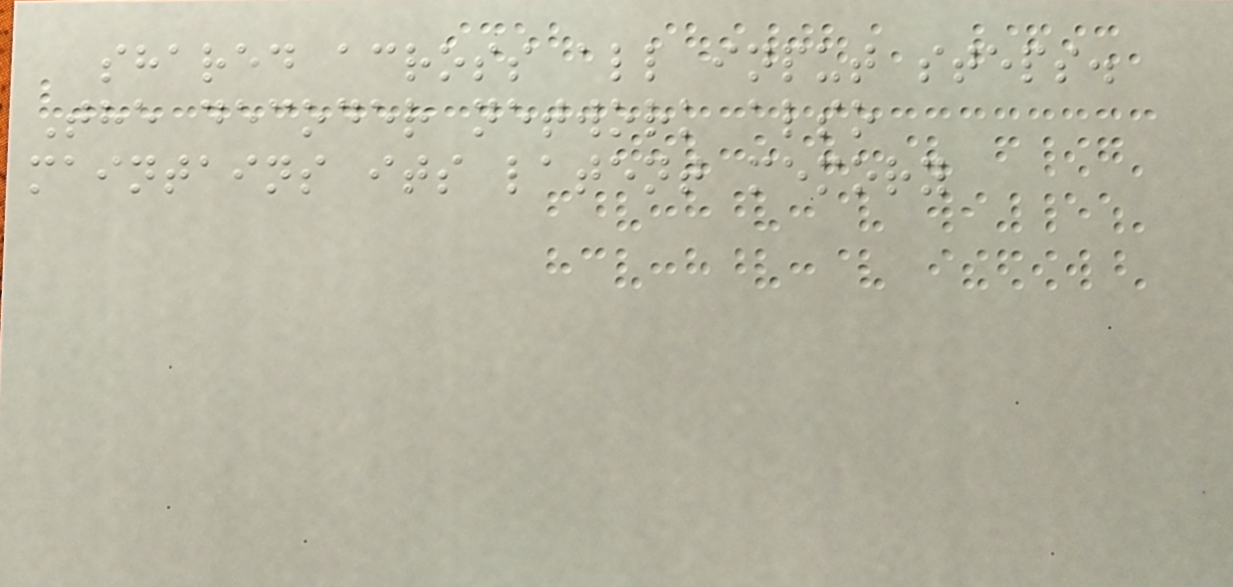shared across all input steps.
The decoder network also
maintains its latent memory
